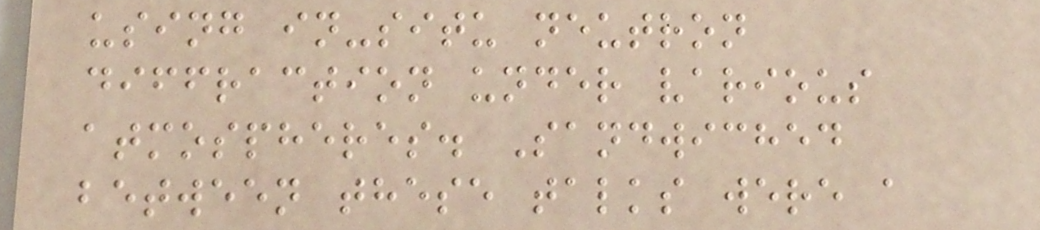using in-situ neutron
diffraction under various
atmospheres. Sandwiched
between these talks were a
